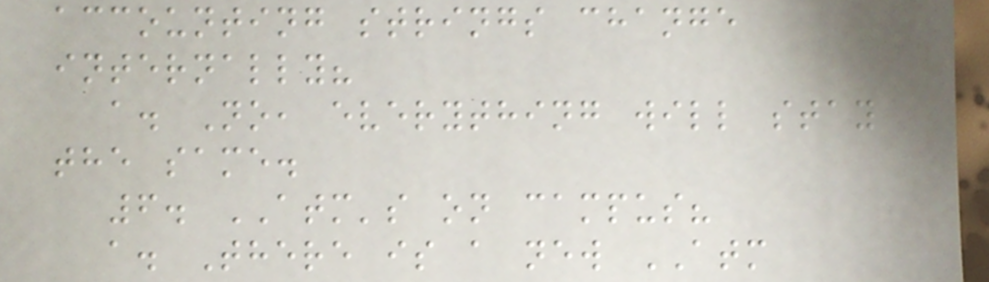accounting strings change
internally?
a. No, everything will stay
the same.
6. ATM's on campus?
a. There is a new ATM
